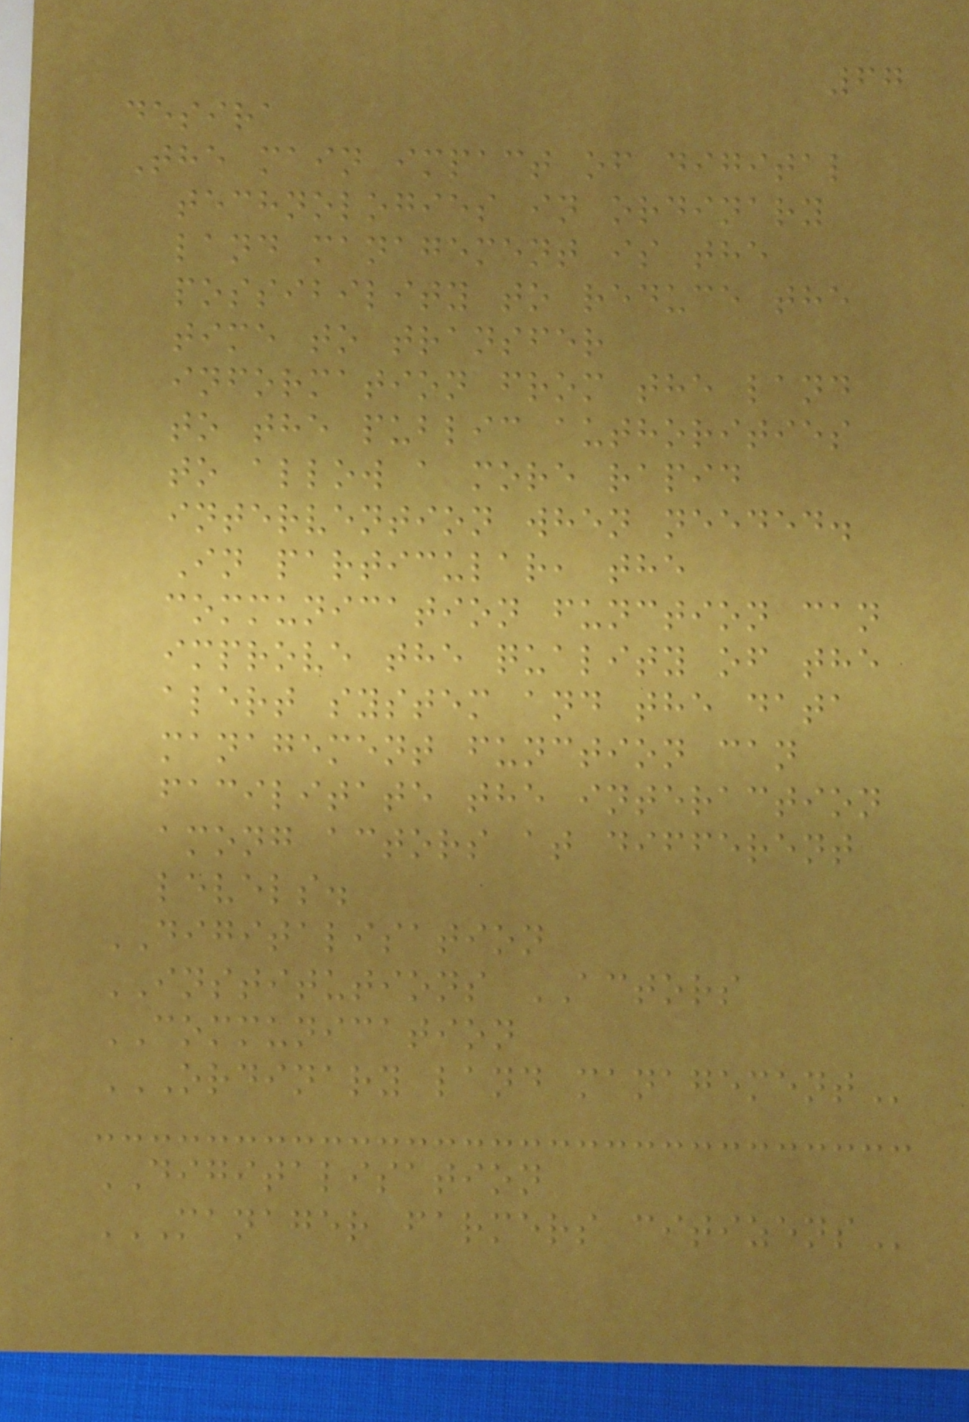67
desira
The main impact of digital
technologies in ordinary
land management is the
possibility to reduce the
time to transfer
information from the land
to the public authorities
to allow a more rapid
intervention when needed.
In particular, the
communication function can
improve the quality of the
alert system and the data
management function can
facilitate the interaction
among actors at different
levels.
DIGITALISATION
INSTITUTIONS ACTORS
COMMUNICATION
ORDINARY LAND MANAGEMENT
DIGITALISATION
MANAGER FARMERS CITIZENS
